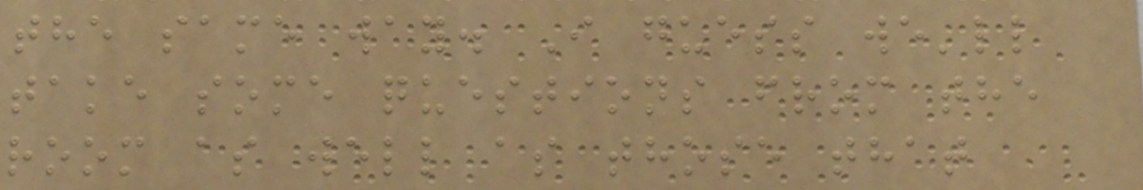the same way. I guess we'll
take some questions from the
room as well as those that
